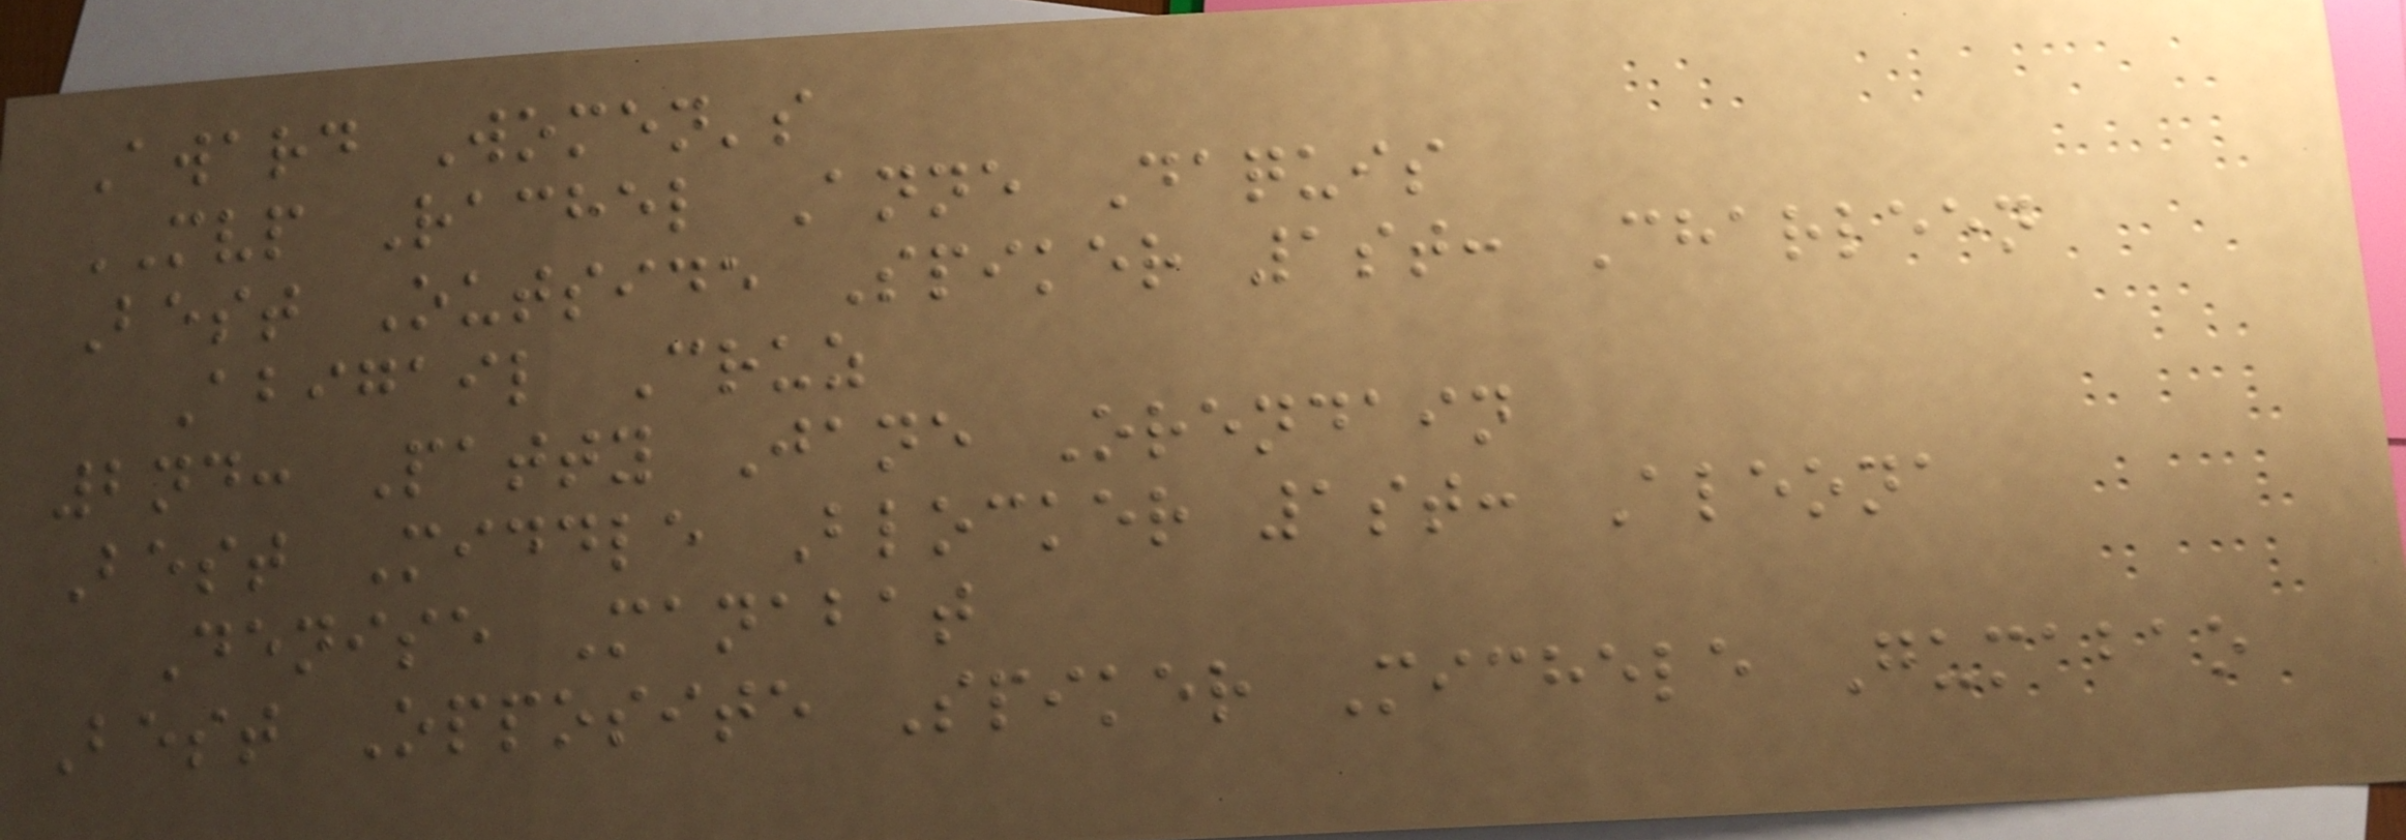Award Women's
MVP Rachel Anne Daquis
Best Outside Spiker 1st: Charleen
Abigail Cruz
2nd: Patty Jane Orendain
Best Middle Blocker 1st: Aleona
Denise Manabat
Best Opposite Spiker Michele Gumabao
